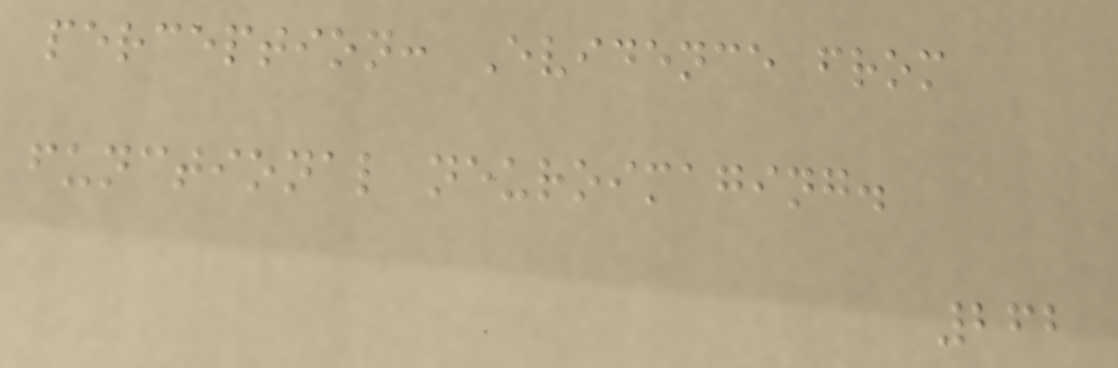perception: Evidence from
functional neuroimaging.
262
